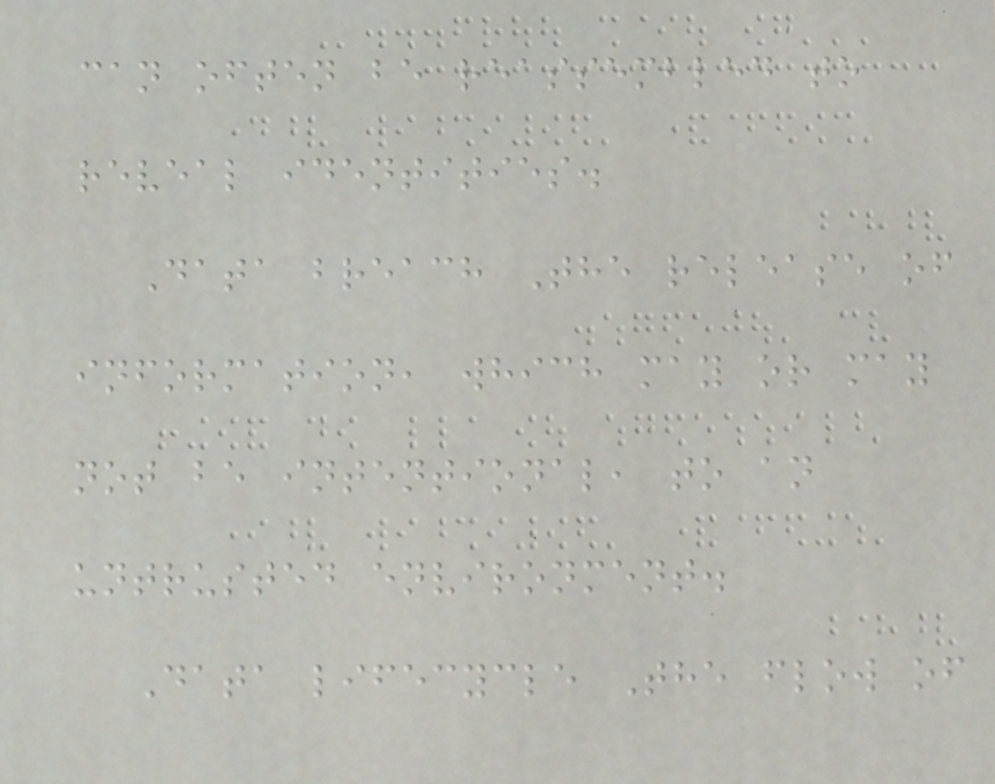can often be reassembled to
reveal identities.
Data breach The release of
information, which may or may
not be intentional, to an
untrusted environment.
Data lifecycle The flow of
